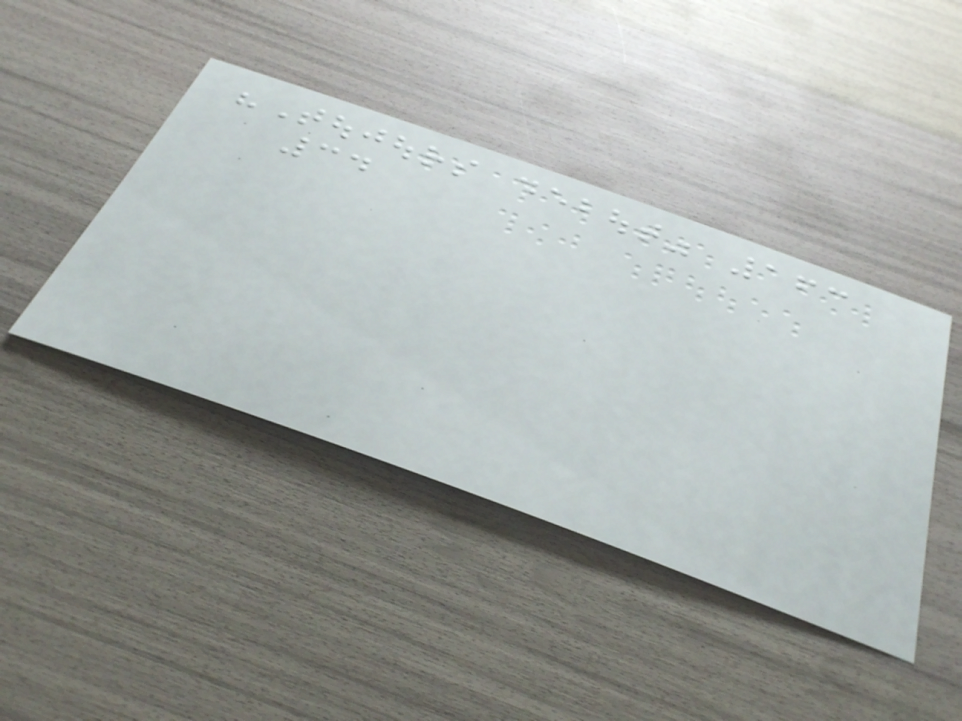"Toujours debout" 163
34
